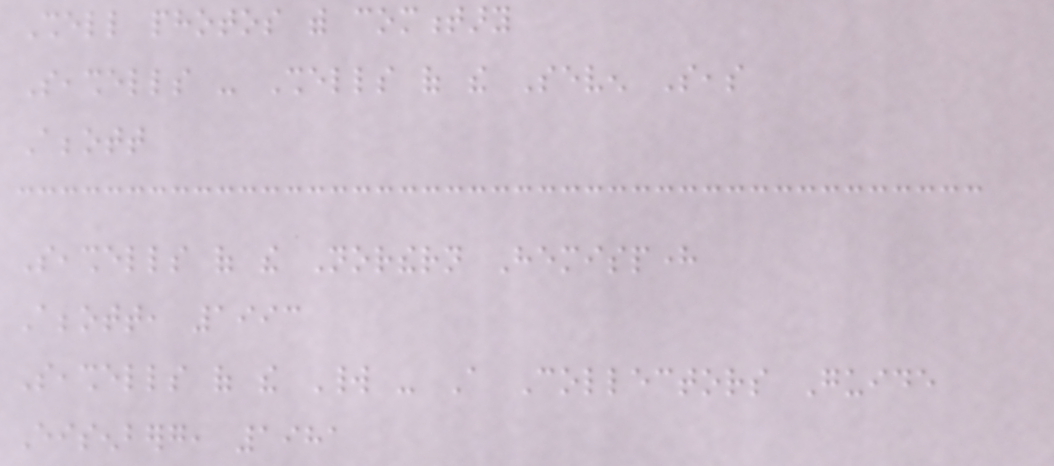Shell photos with commentary
Seashells - Shells of the Seven Seas
Abbott
Seashells of the Northern Hemisphere
Abbott, 1993
Seashells of the World - A Collectors Guide
Eisenberg, 1981
